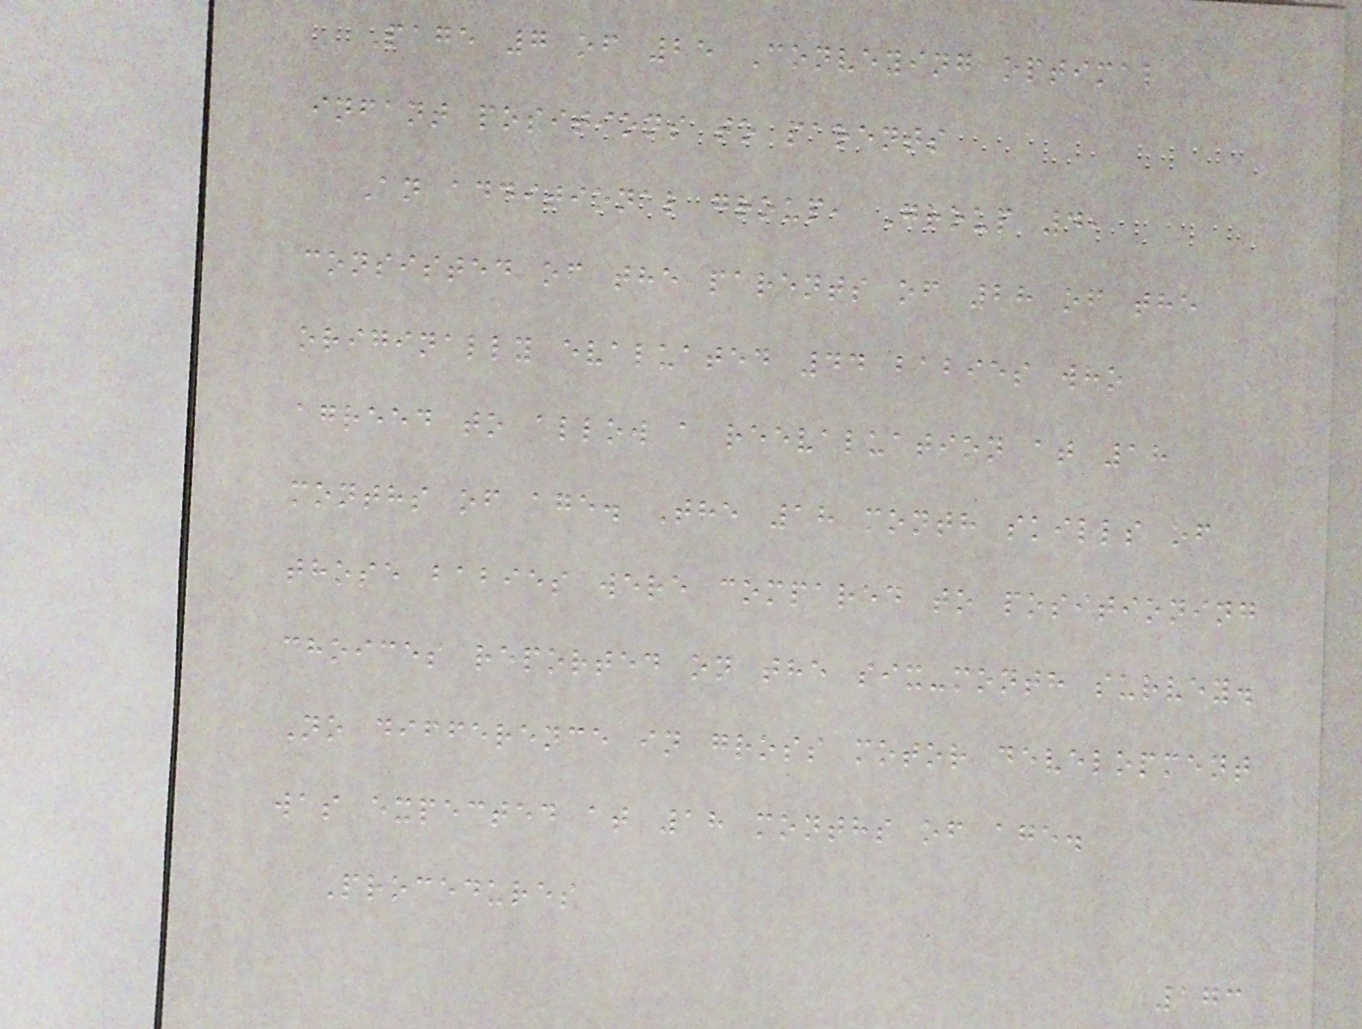Page 7 of 25 Conveying optimal
infant positions to parents
An additional group, Group 4,
consisted of the parents of 28 of the
originally evaluated 44 babies who
agreed to allow a reevaluation at 18
months of age. The 18 month skills of
those babies were compared to positioning
choices reported on the six-month survey.
No difference in gross motor development
was expected at 18 months of age.
Procedures
173
